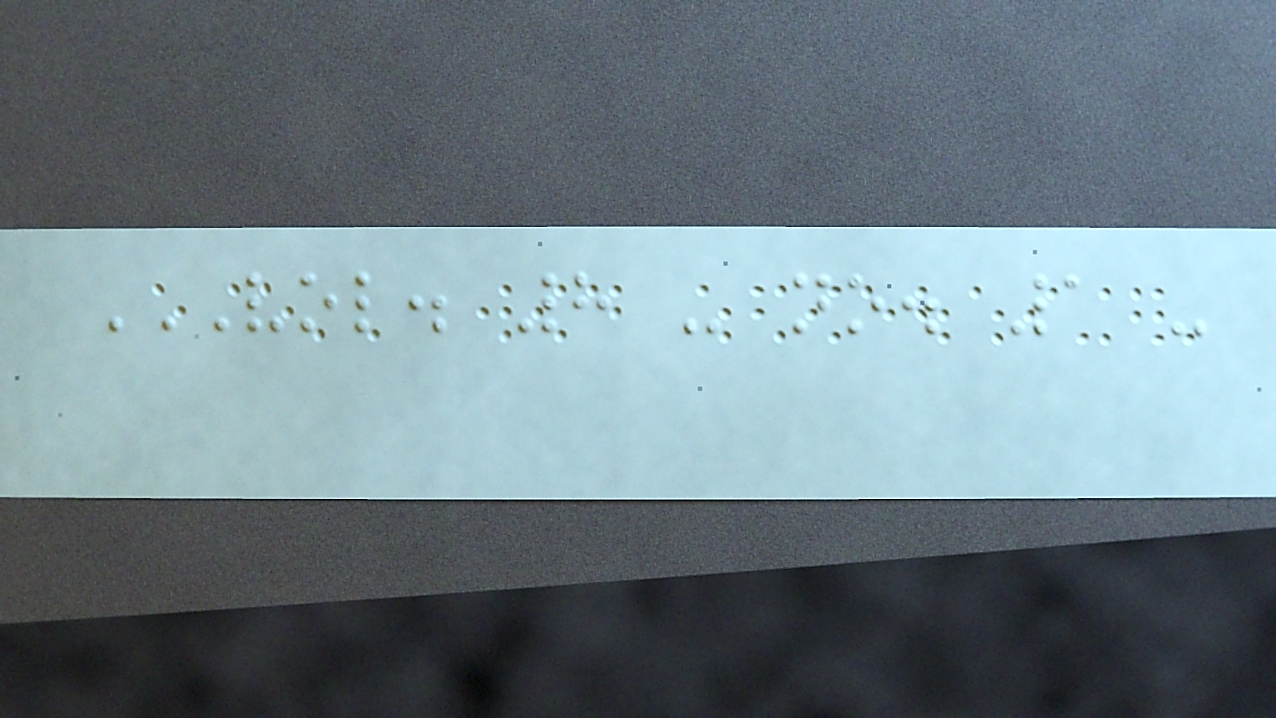VOL. 8 - NO. 1 -
